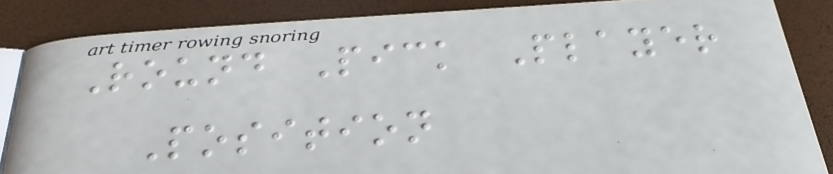Round Pick Player
Position
